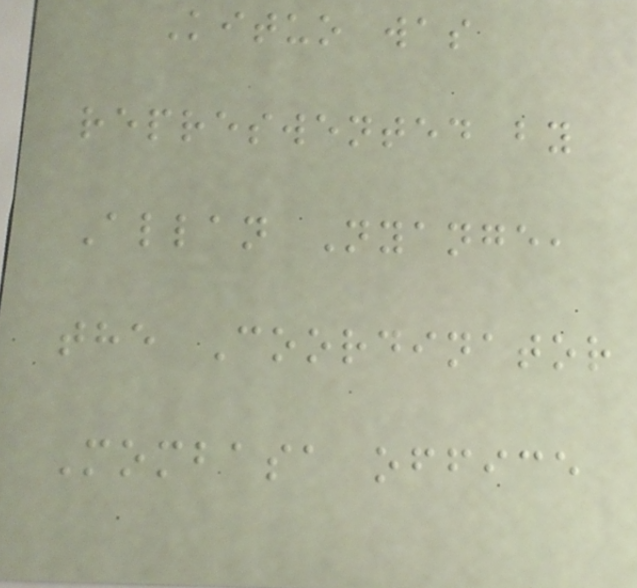Kituo was
represwented by
Allan Nyange,
the Coordinator
Mombasa office
